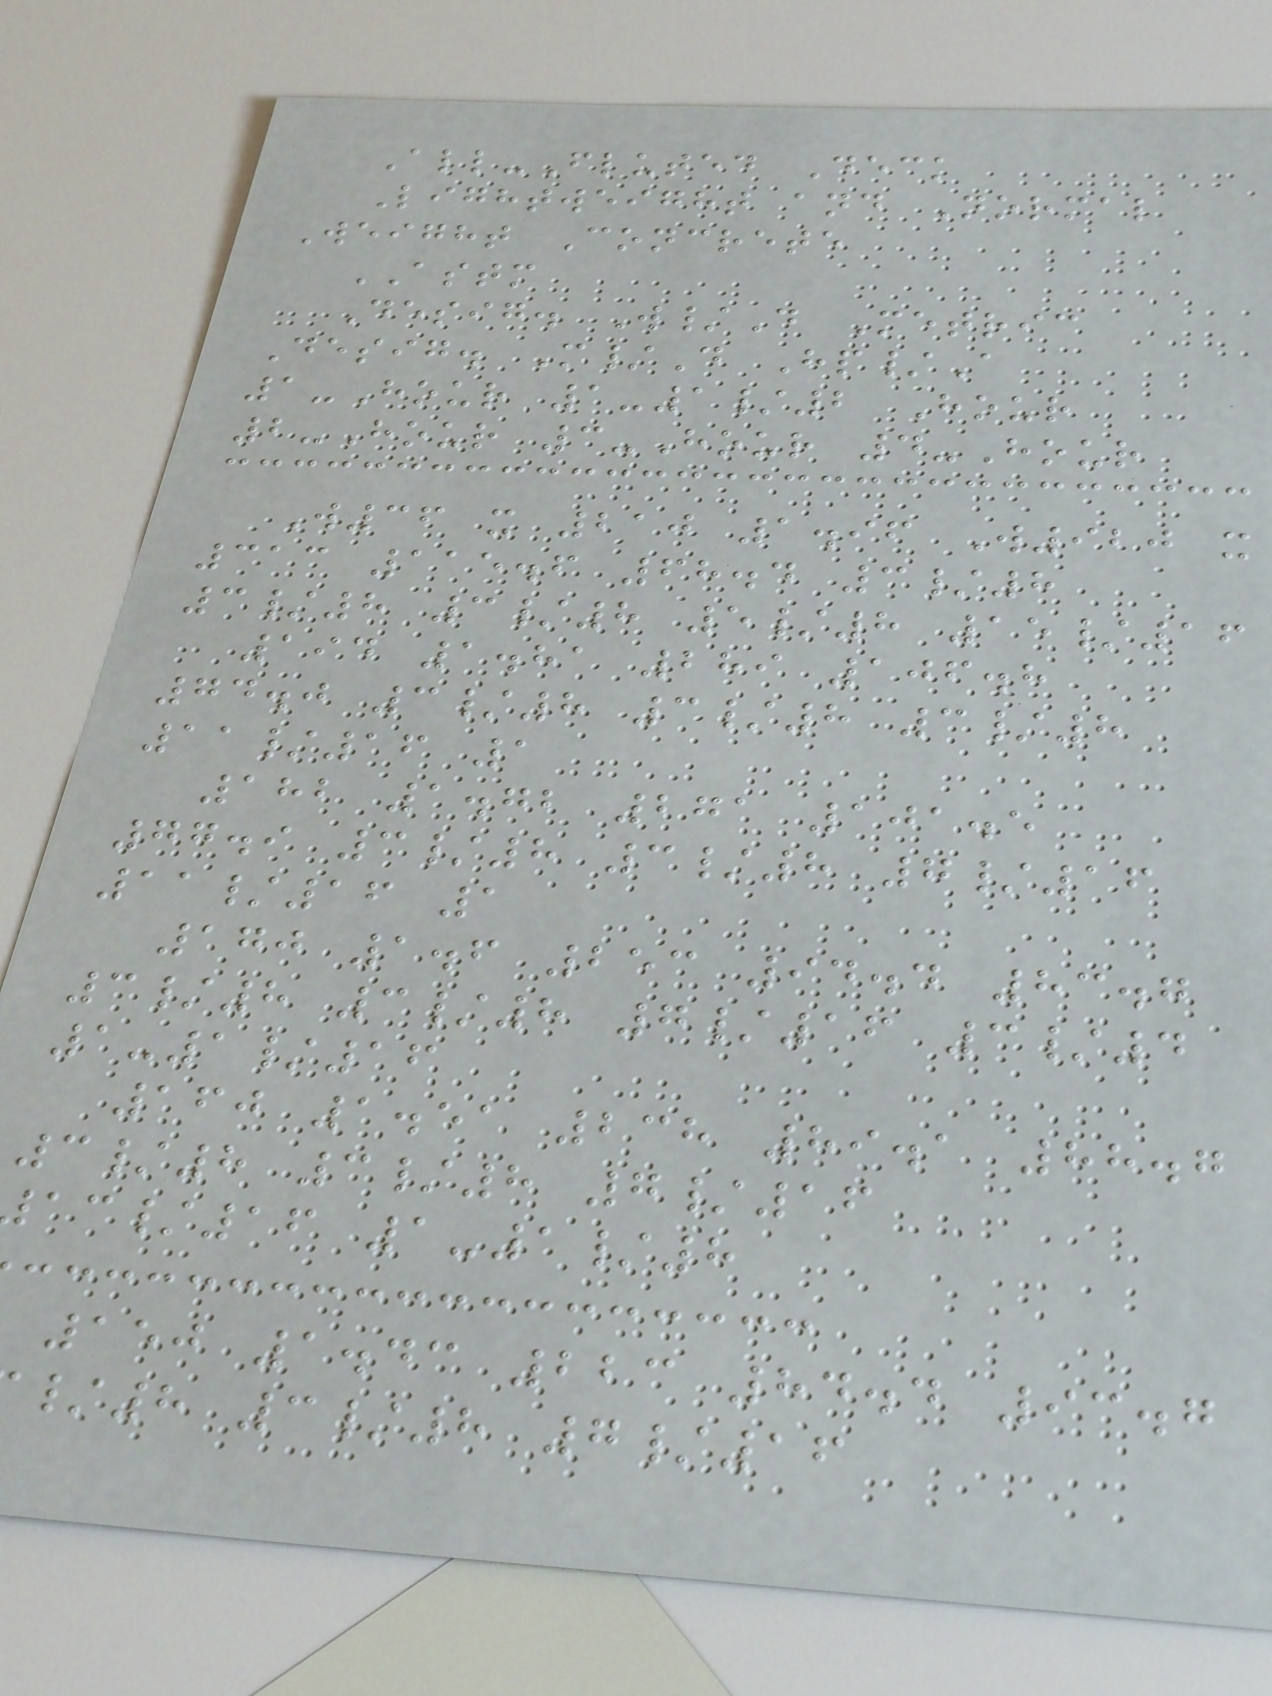All-Fluted Deck
Lightweight and Normal
Weight Concrete
ASTM
Desig. W/D Metric
Desig. M/D Hp/A
1-Hour 1-1/2 Hour
2-Hour 3-Hour 4-Hour
W36 x 210 1.96 W920 x
313 115.6 68.4 3/8
3/8 3/8 5/8 15/16
194 1.81 289 106.8
74.0 3/8 3/8 3/8
11/16 1
182 1.72 271 101.5
77.9 3/8 3/8 7/16
11/16 1
170 1.6 253 94.4 83.7
3/8 3/8 7/16 3/4
1-1/16
160 1.51 238 89.1 88.7
3/8 3/8 7/16
/16 1-1/8
150 1.43 223 84.4 93.7
/8 3/8 7/16
